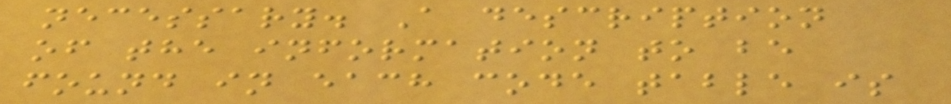necessary. A description
of the information to be
found in each code table is
